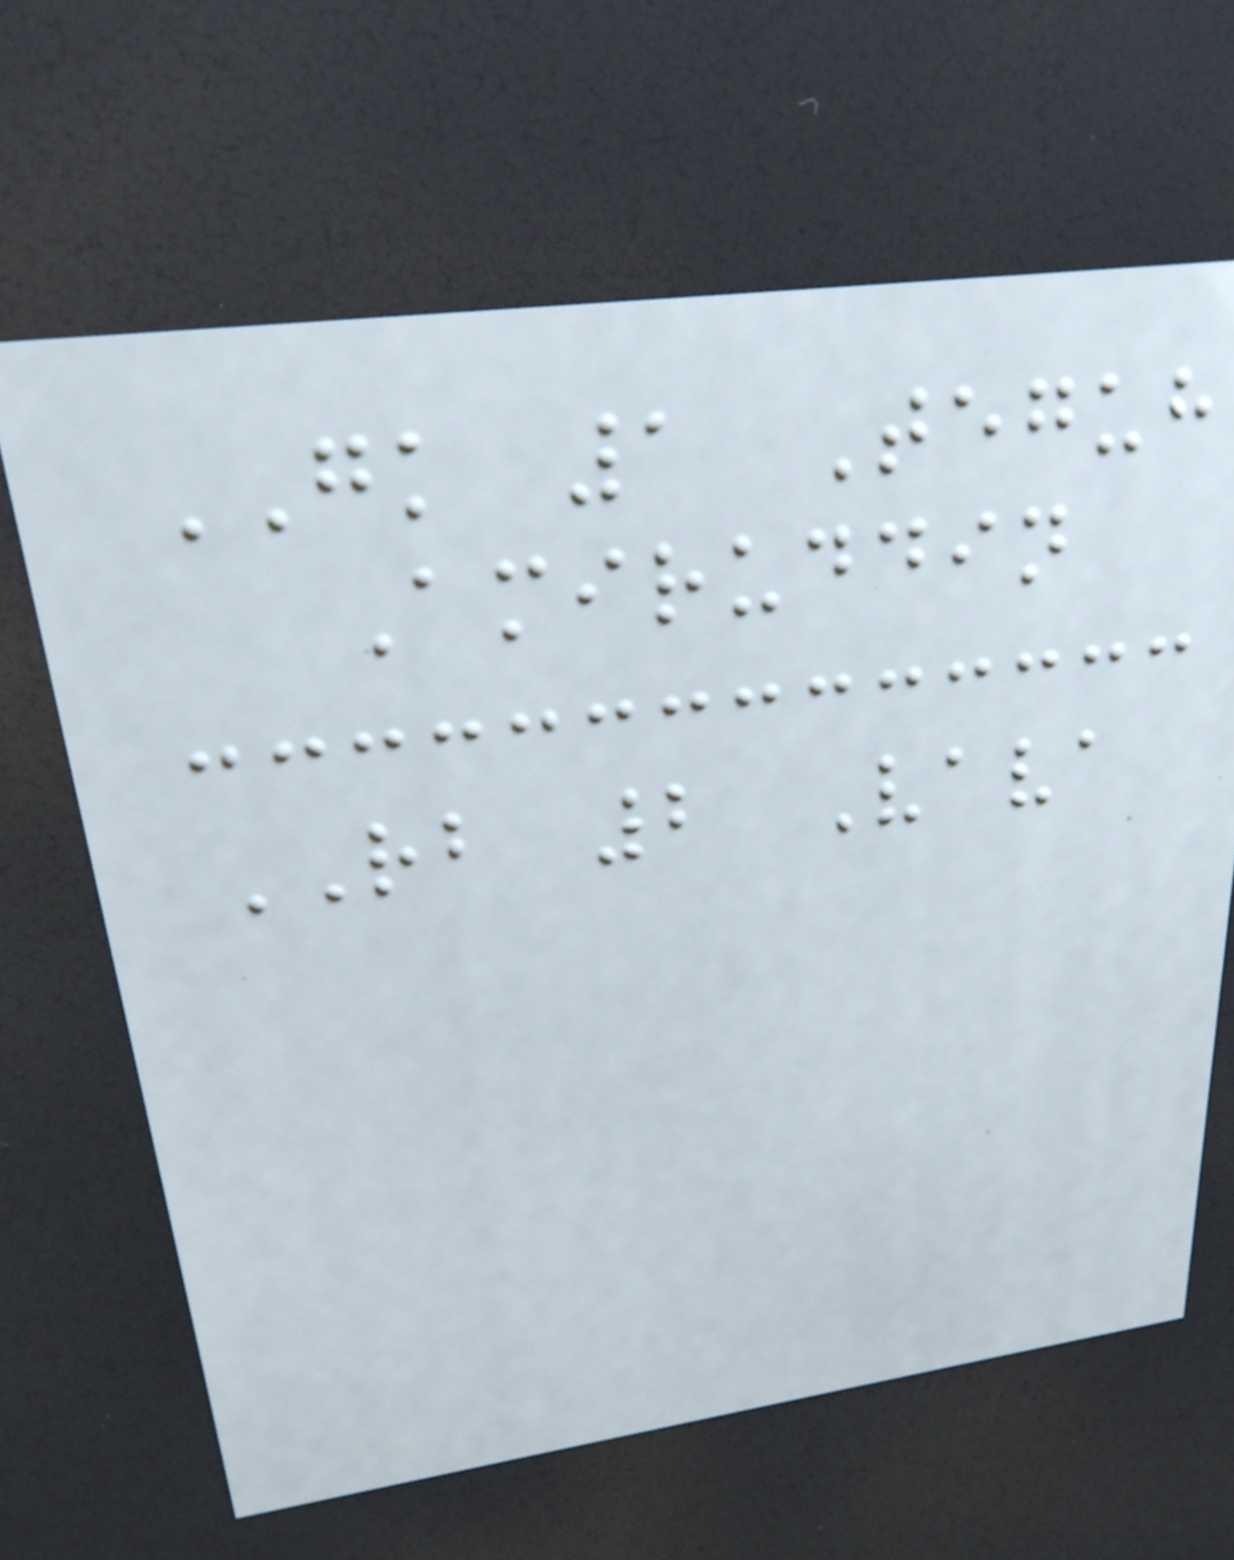GK 1 Teguh
Amiruddin
RB 2 Vava
